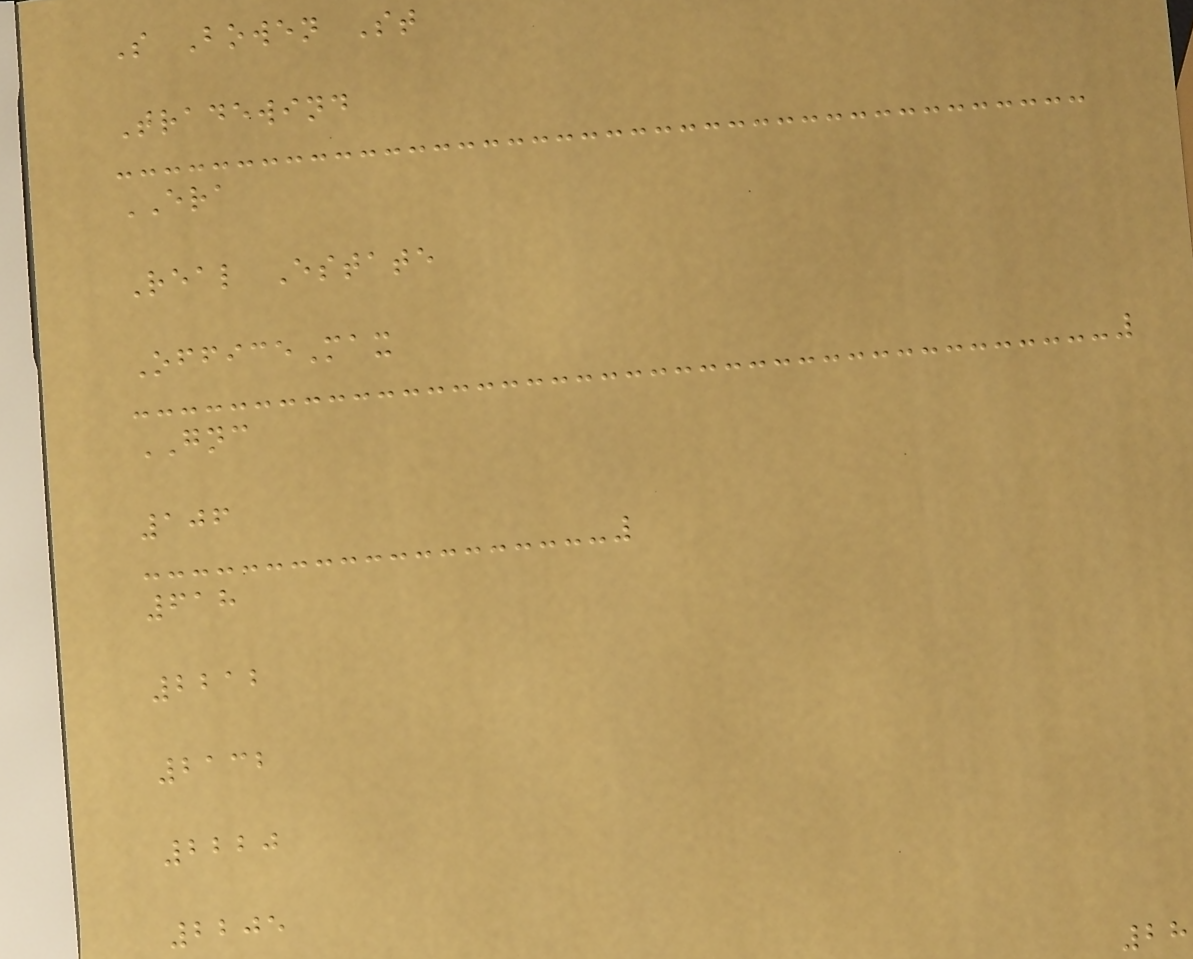S Bowen St
Tradewind
ERA
Real Estate
OfficeMax
GNC
106
618
2212
2132
2220
2205
28
